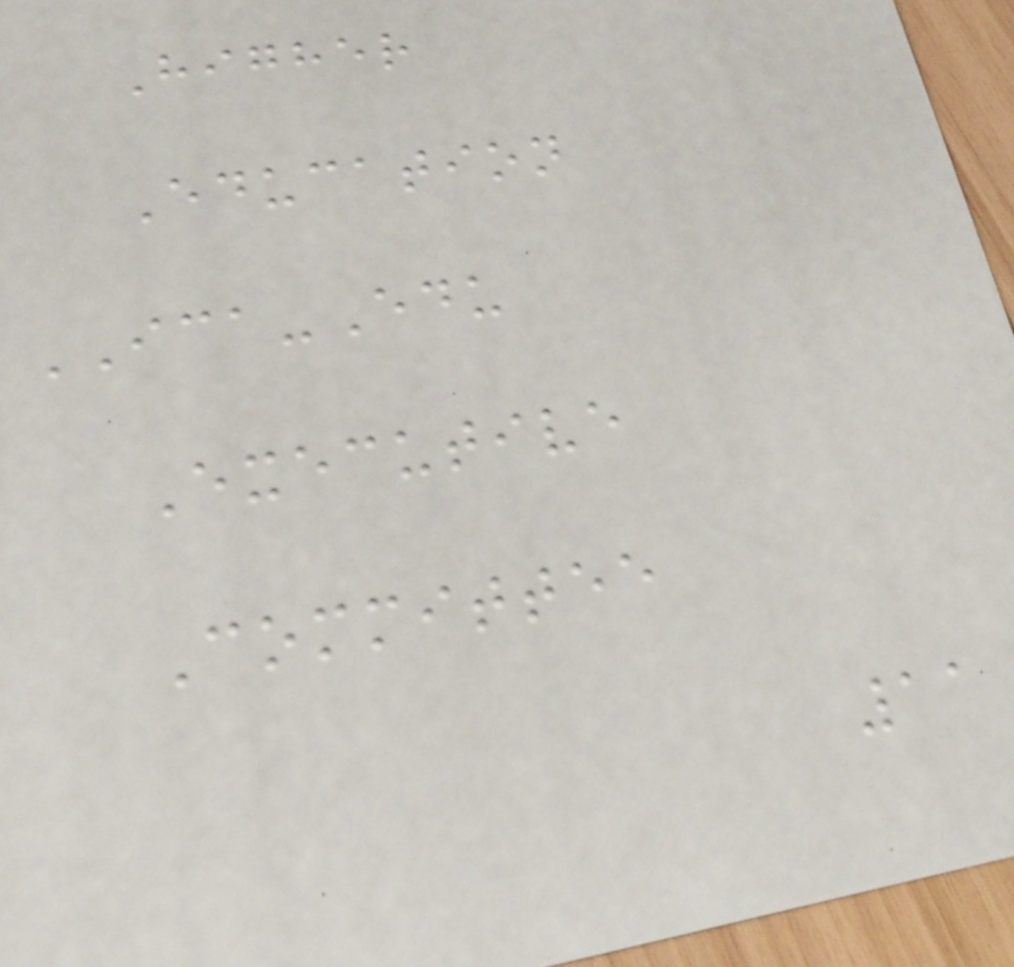Higher
Education
ICA-Edu
Executive
Committee
11
